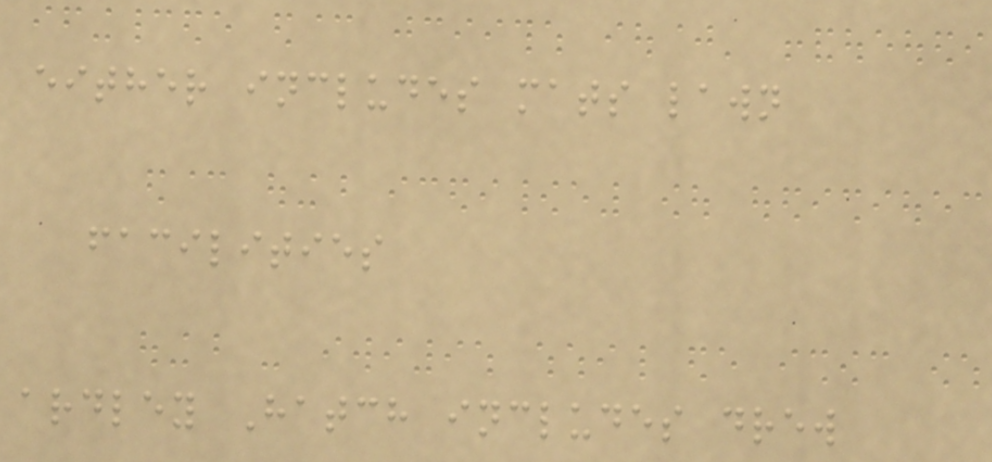either includes mats lawn
facilities
ardley Hatch includes drew
